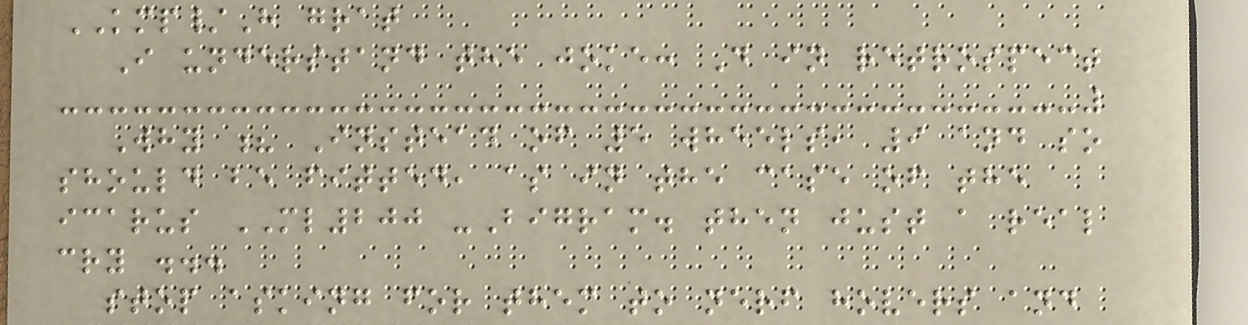KMP/H grat
I understand the joke: D in retrospect
Why ? Instead of 5 wheels, 9 and so
should be fitted, as in the case of the
icarus ML200 -Bigram. then just a real
cry ...
stop asking for them to nerf hovers and
